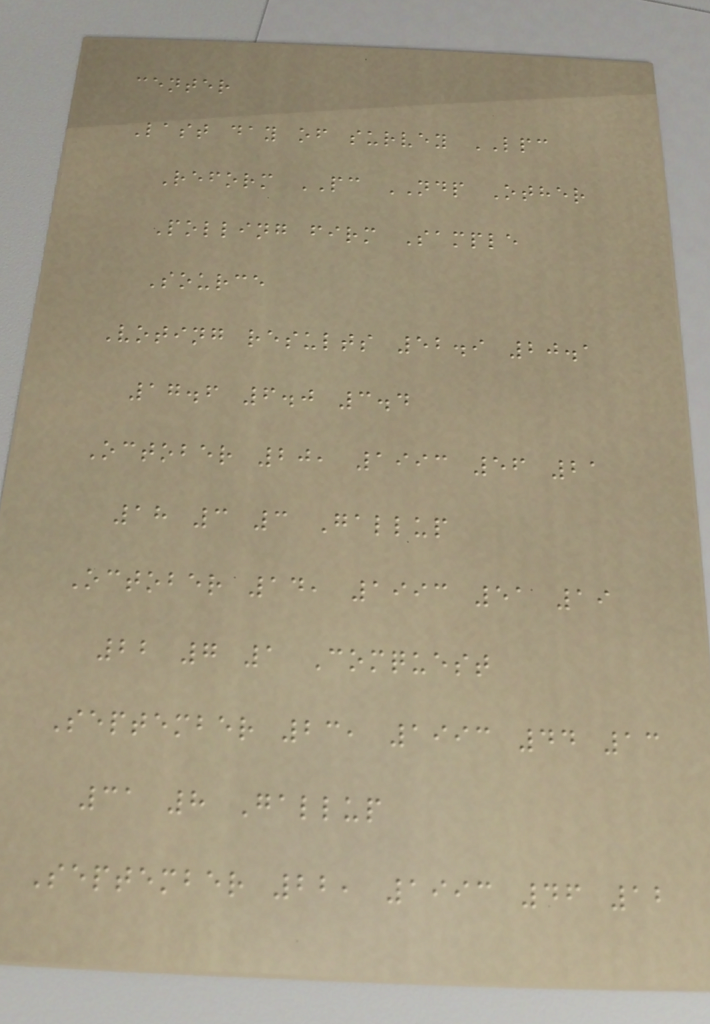center
Last day of survey LPC
Reform PC NDP Other
Polling firm Sample
Source
Voting results 52.9 20.1
17.6 6.0 3.4
October 20, 1993 56 21
18 3 3 Gallup
October 14, 1993 51 19
22 7 1 Comquest
September 23, 1993 44 13
31 8 Gallup
September 22, 1993 46 12
